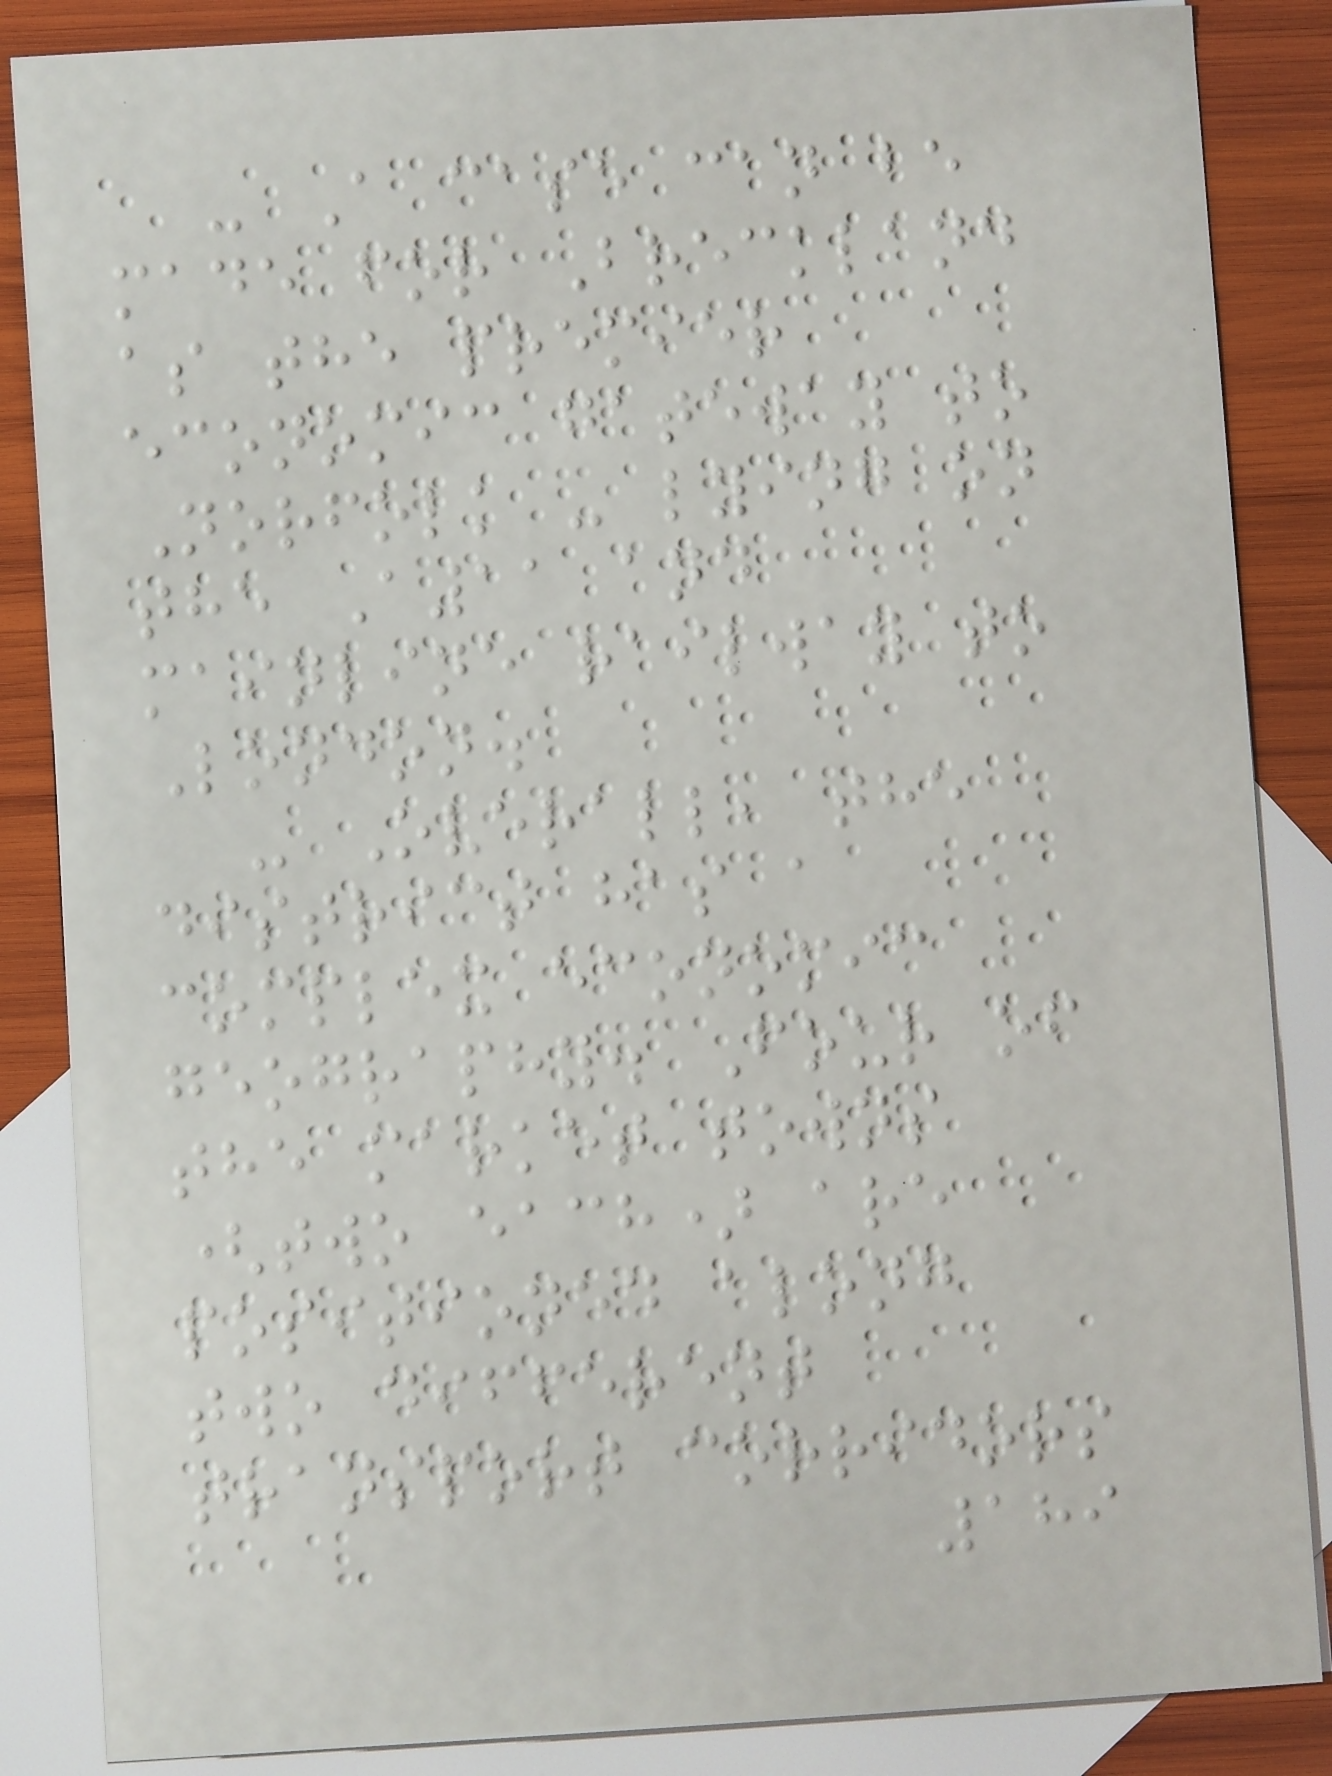- A case can be
made for Breckland
as the premier
economic gateway to
Norfolk - lying on
the A11 and
mainline railway to
London.
- Overall, the
district has a
complex economic
geography. Four of
the market towns
(two each) are
positioned along
two different
transport corridors
189
